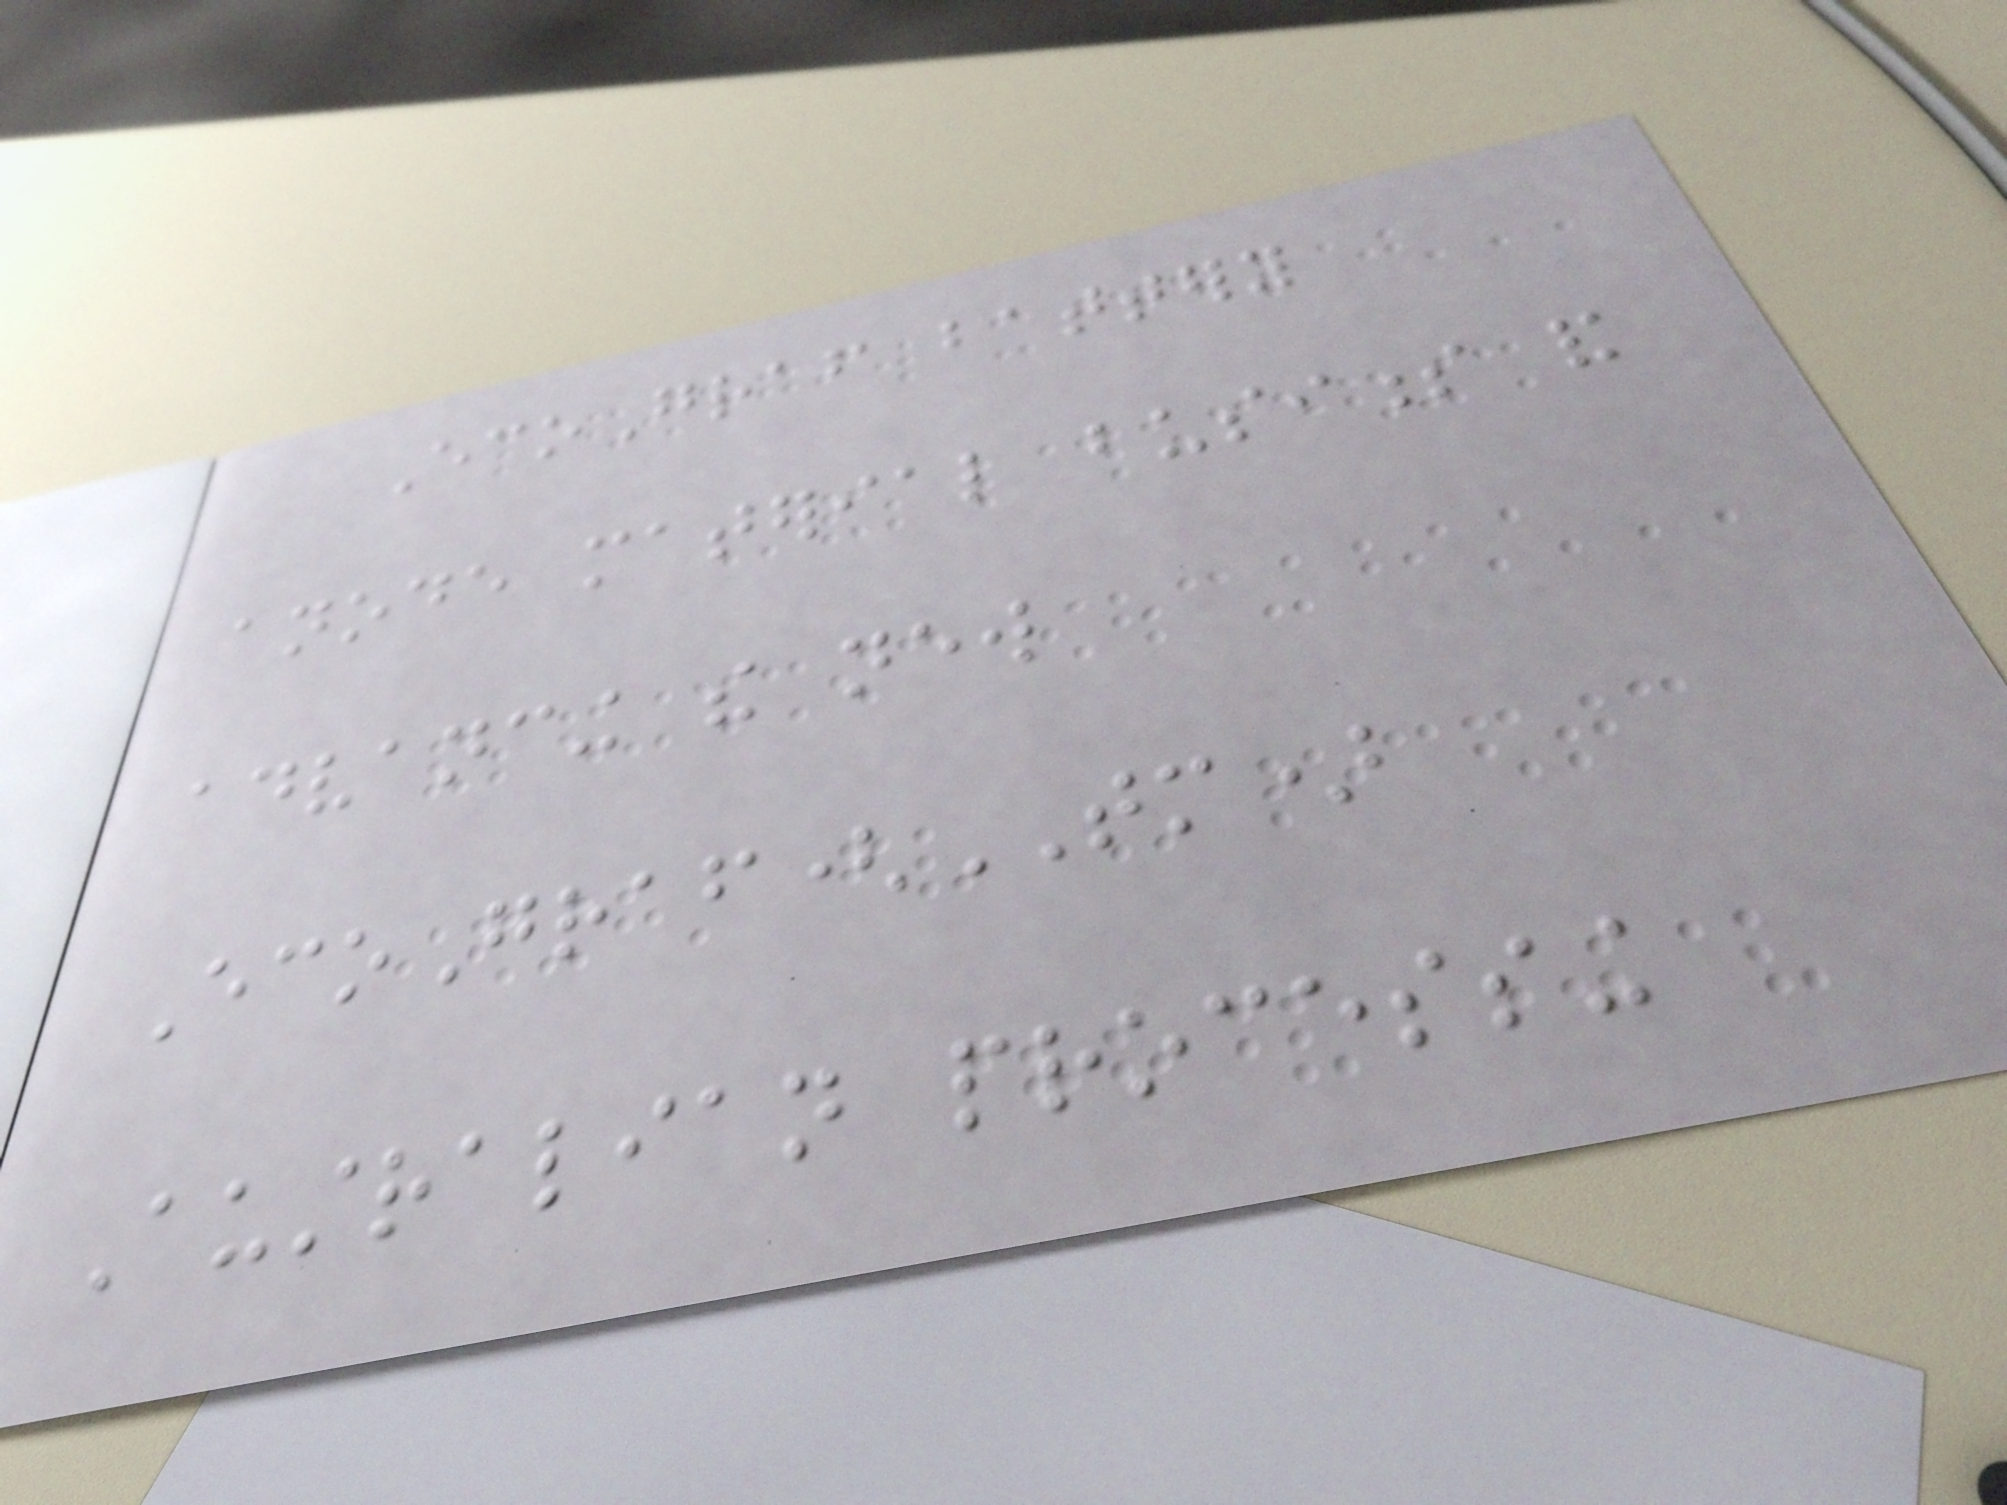EcoGraf battery
anode material business and
advancing the new
EcoGraf(TM)
Australian processing
